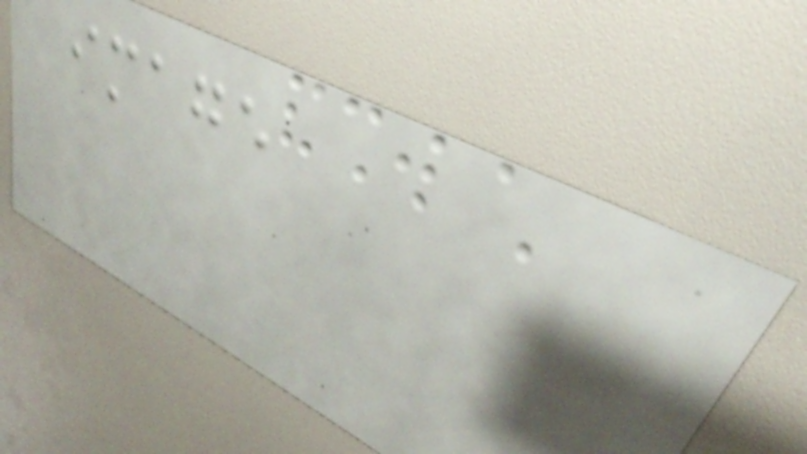image
